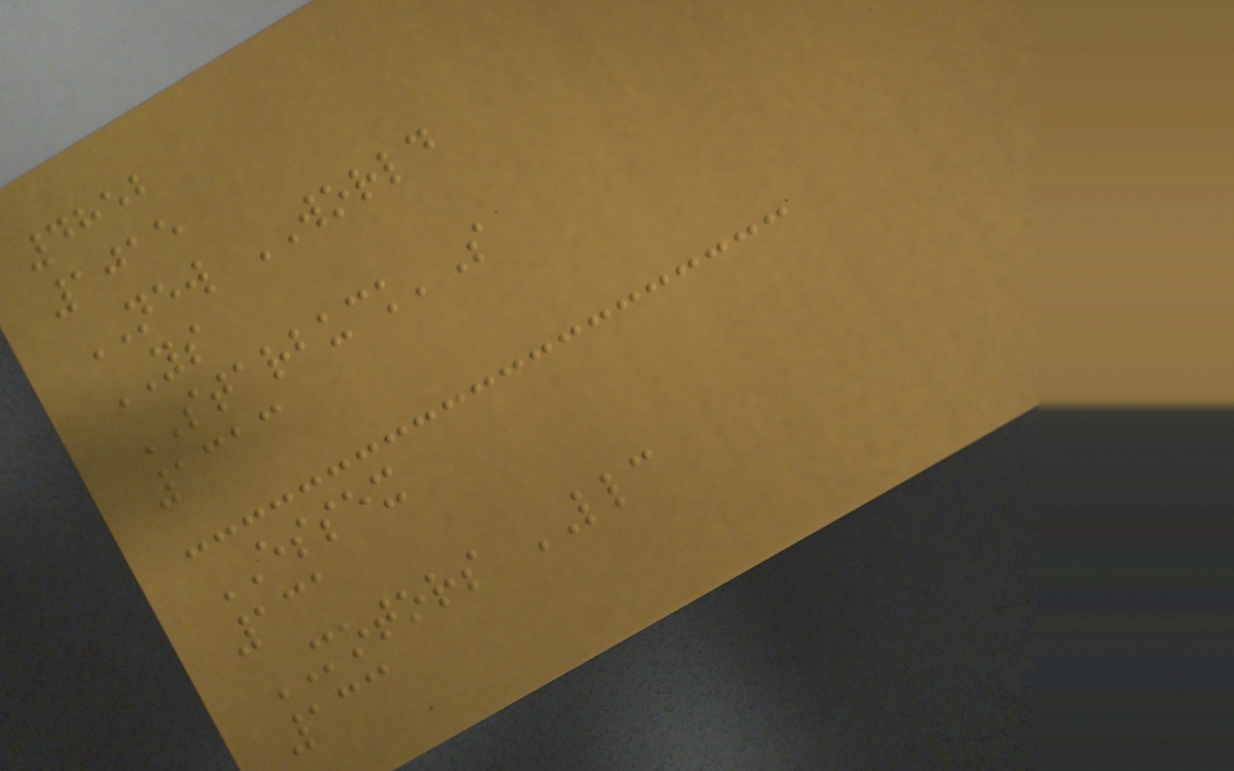4852
1015
NEW WORLD
YS
STARBUCK'S
1313
ESSEX
131
MOTORS LLC
133
